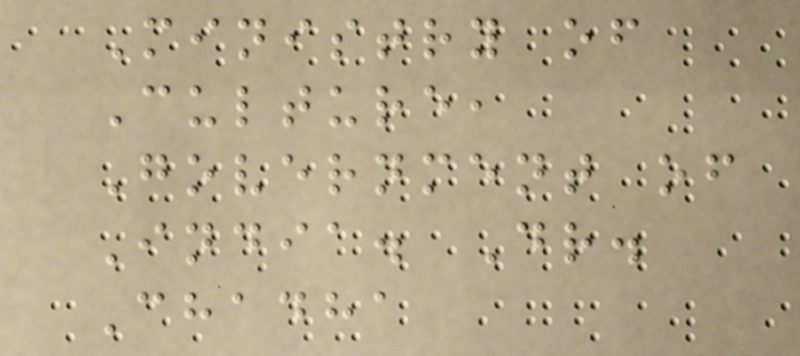Ministry of
Culture,
Government of
India. Dr.
Chadha
